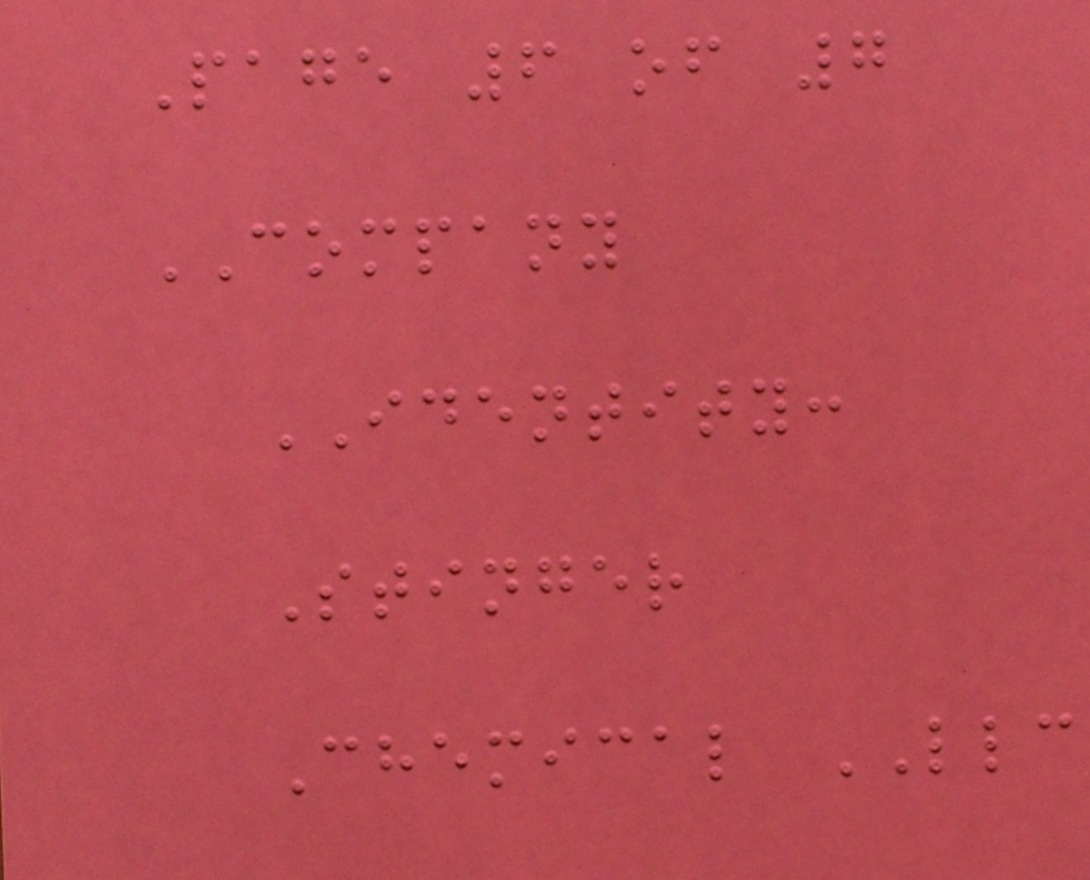Page 6 of 7
COMPANY
IDENTITY:
Stinger
Chemical LLC
